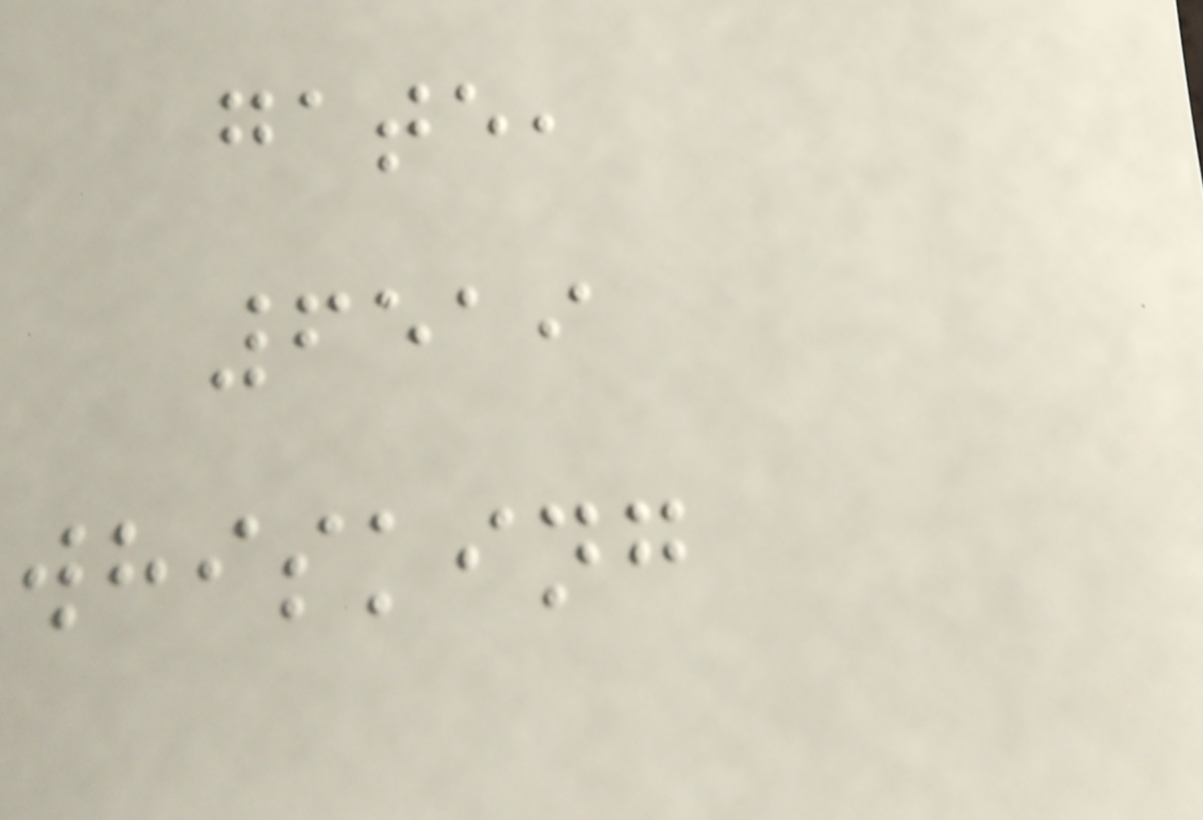gate,
6519
whisking
